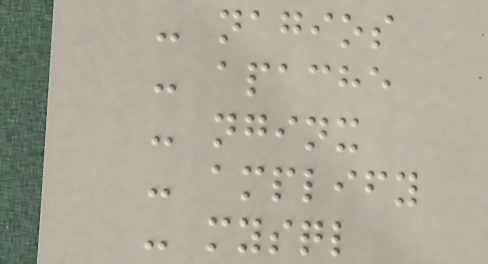- nagios
- apache
- nginx
- amplify
- mysql
